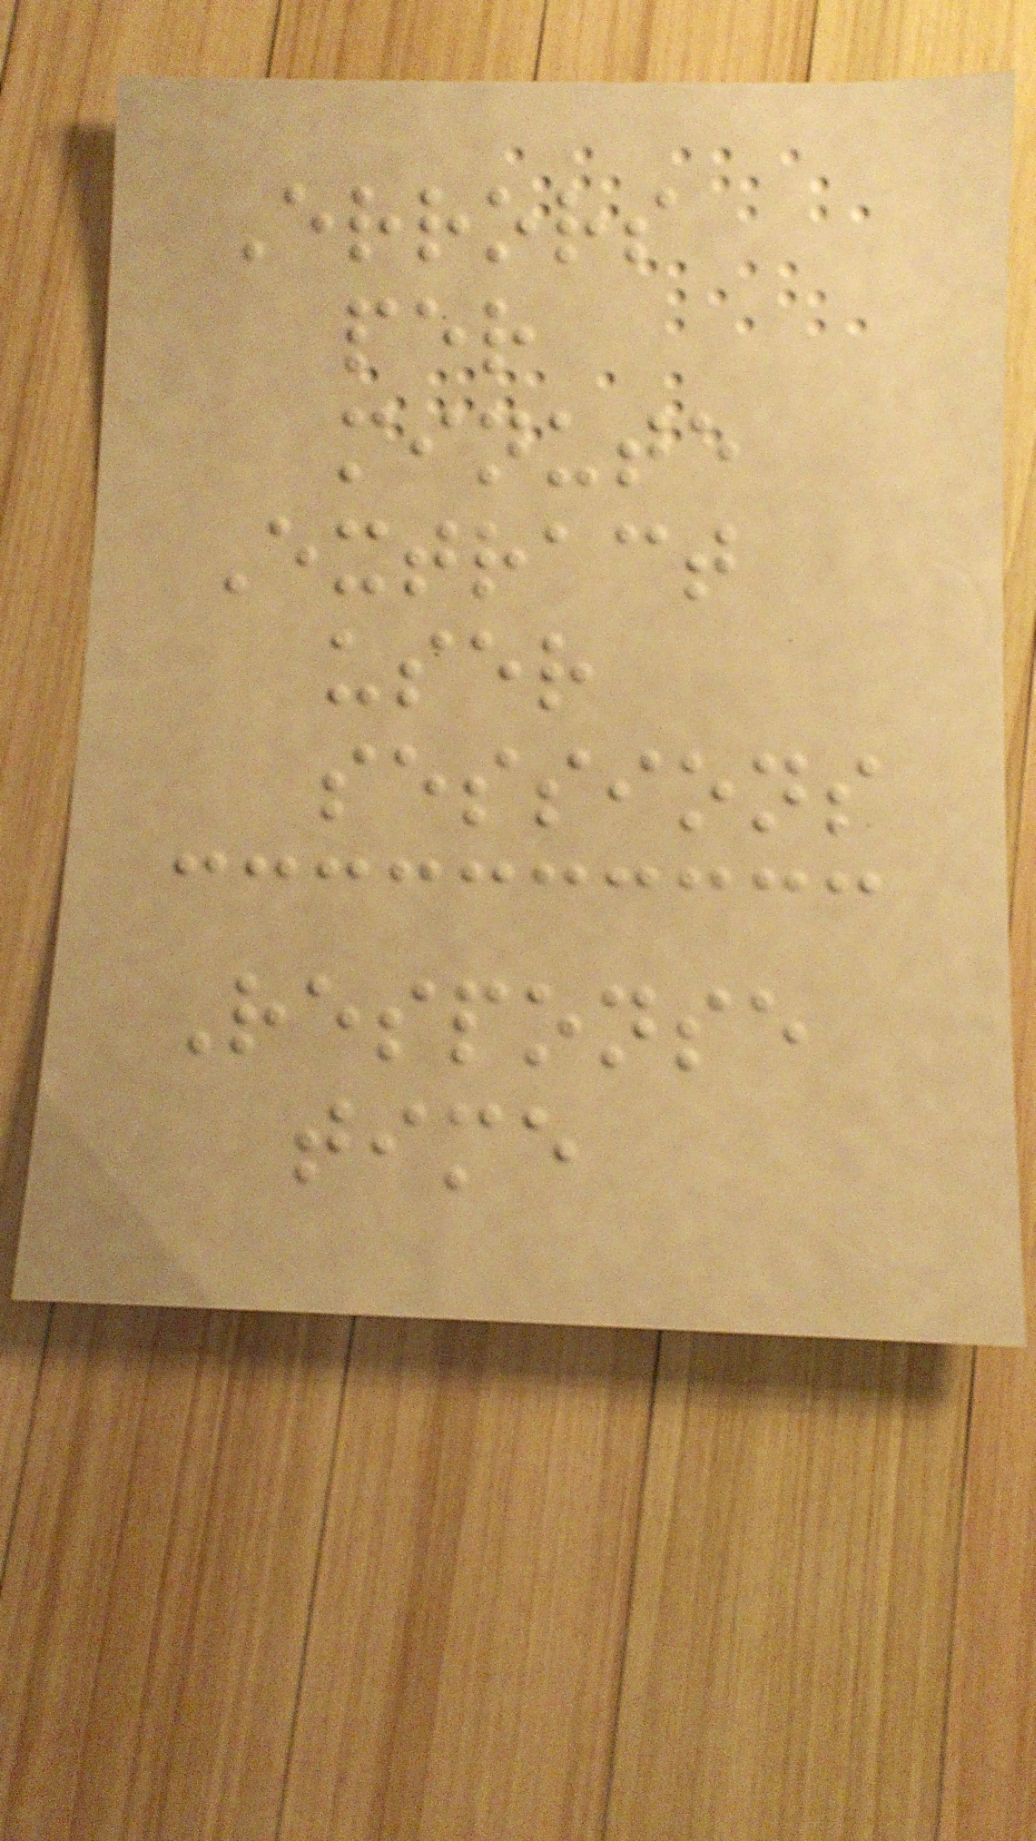Errors
per
minute
Extract
user
sessions
Response
time
